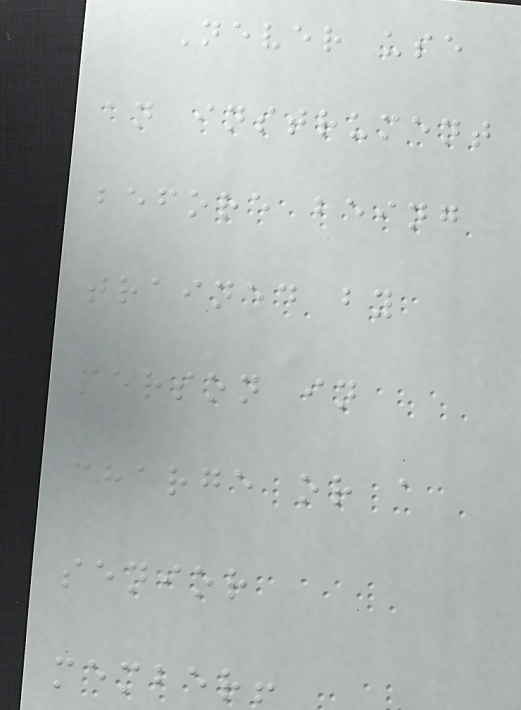Never use
an instrument
before being
trained by
person in
charge or a
senior
member!
